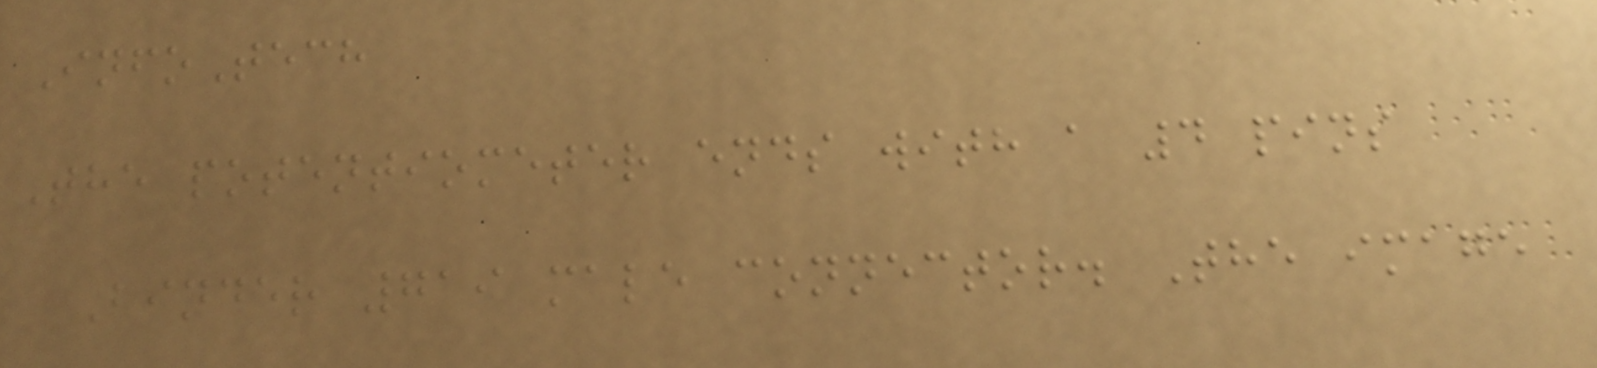InfoTech
The potentiometer ends with a 4 pins
Binder 719 male connector. The image
